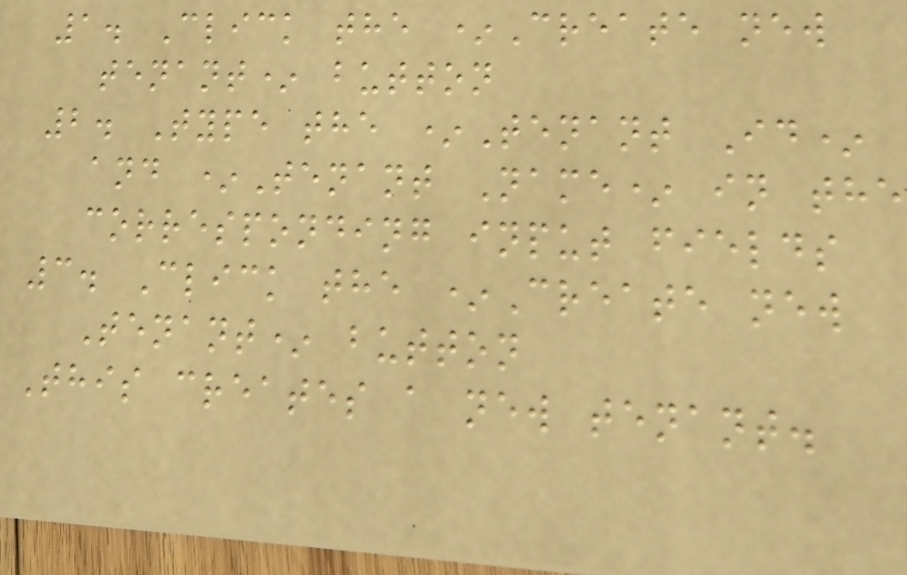1. Click the *Create new
tenant* button
2. Type the *Tenant Id*
and *Tenant Name* in the
corresponding input fields
3. Click the *Create new
Tenant* button
This creates a new tenant.
